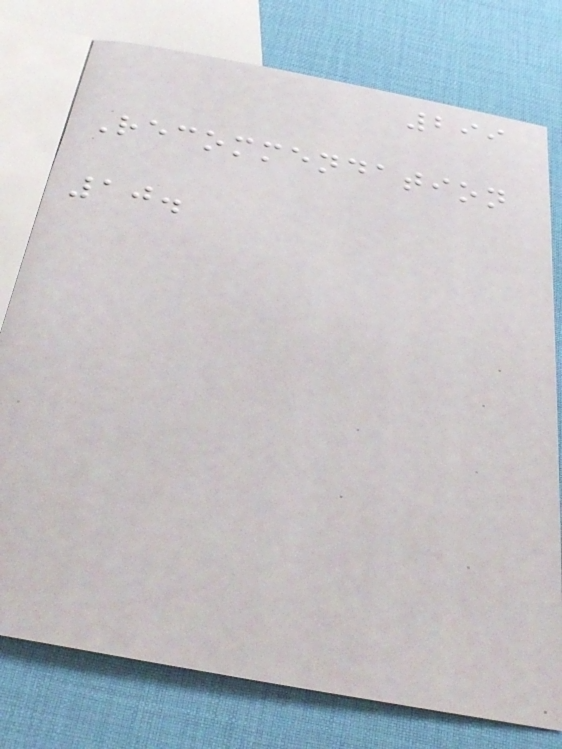299
Recommendation
10.
